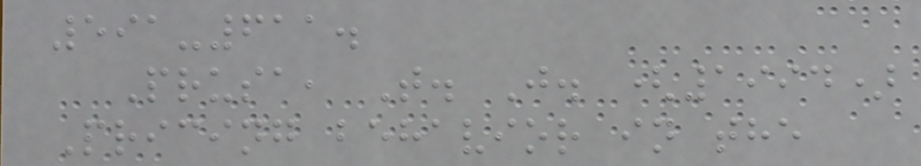591-611.
Prusa, T. J. (1994)
Pricing behavior in the
